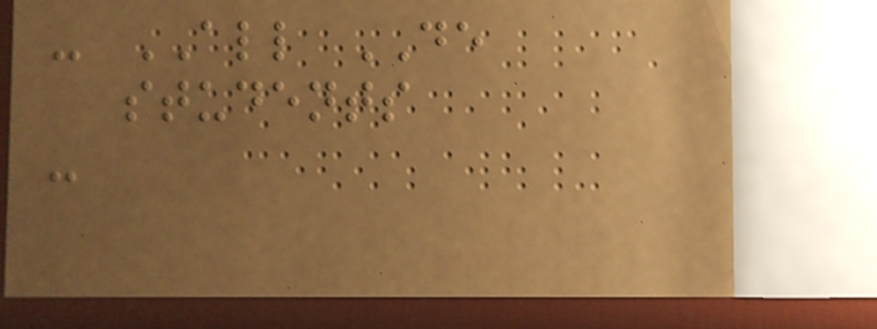- ALL DE
students
-
